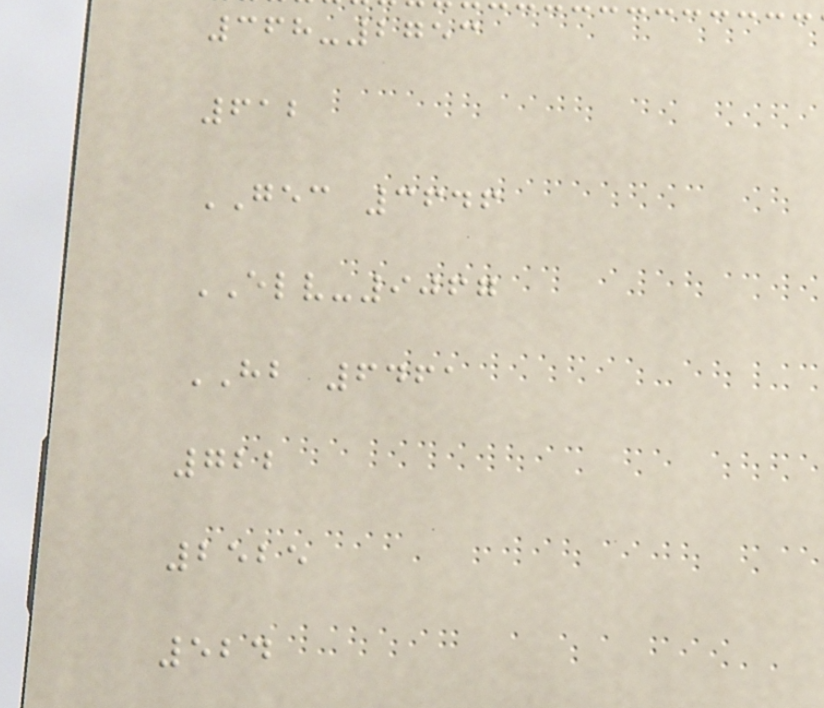368-2753
612
GEC 3646
ELV-9067
HB 6461
722
2525
524
